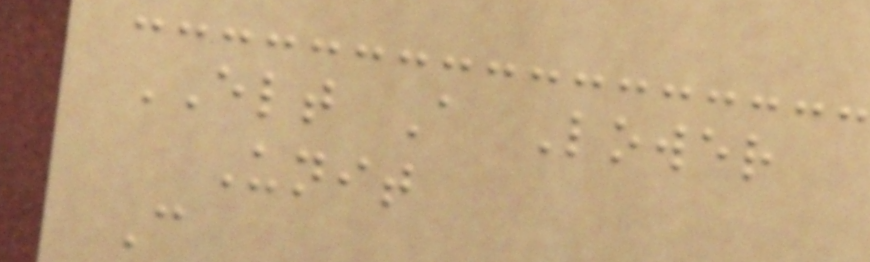ELT A Lower
Unit
C
